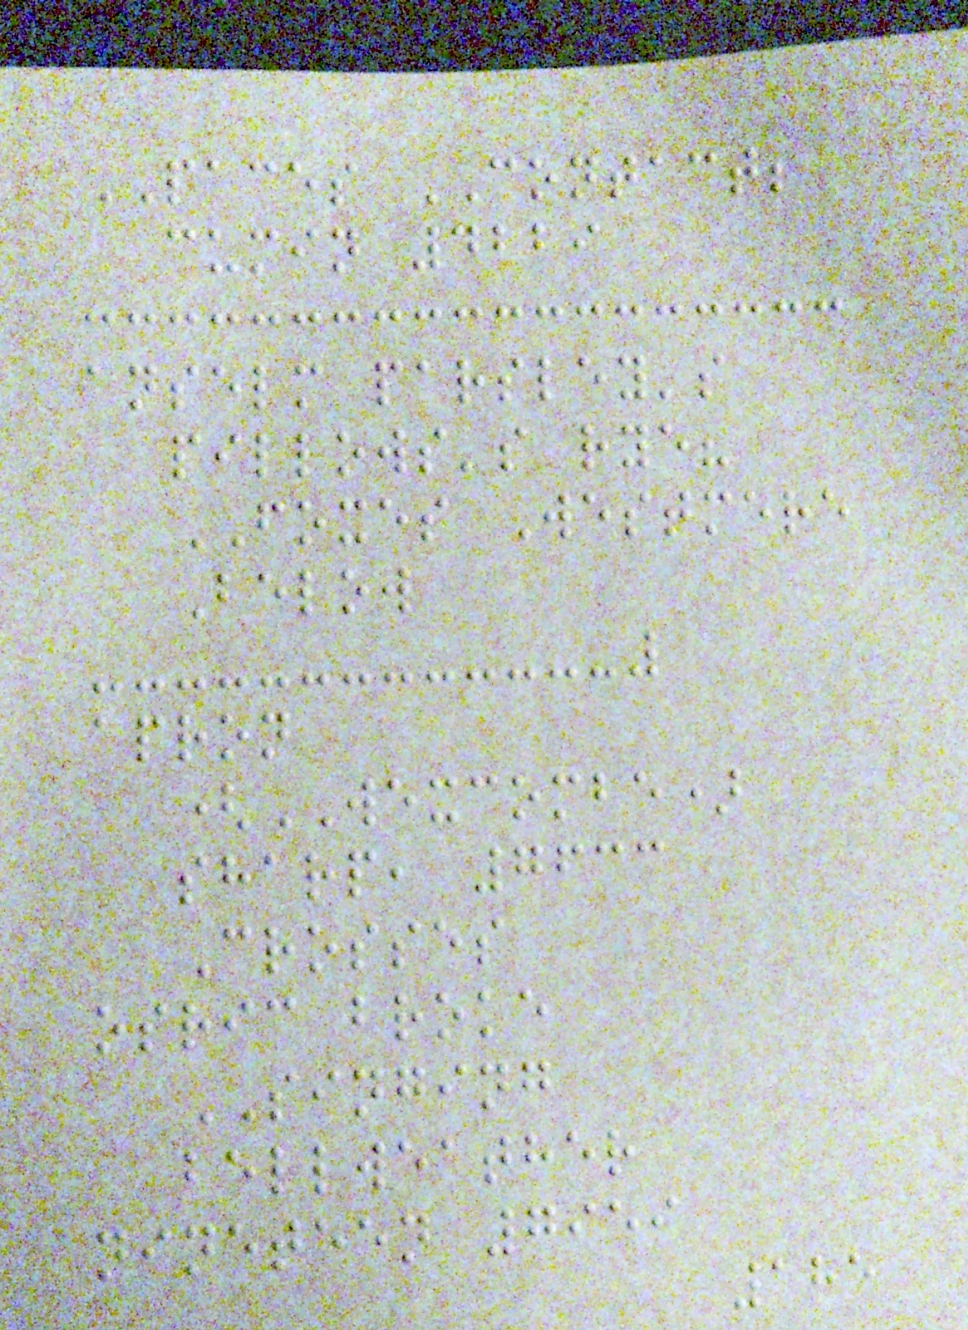PACES CONTACT;
cumin 4229
anselm parsley's
pillows's rye?
FOXES Westmere
Below
apron
(WEXCOMBE)
sharp, 7633
Crosses
osric broke
SINGING
bellweather
nineteen 7959
185
